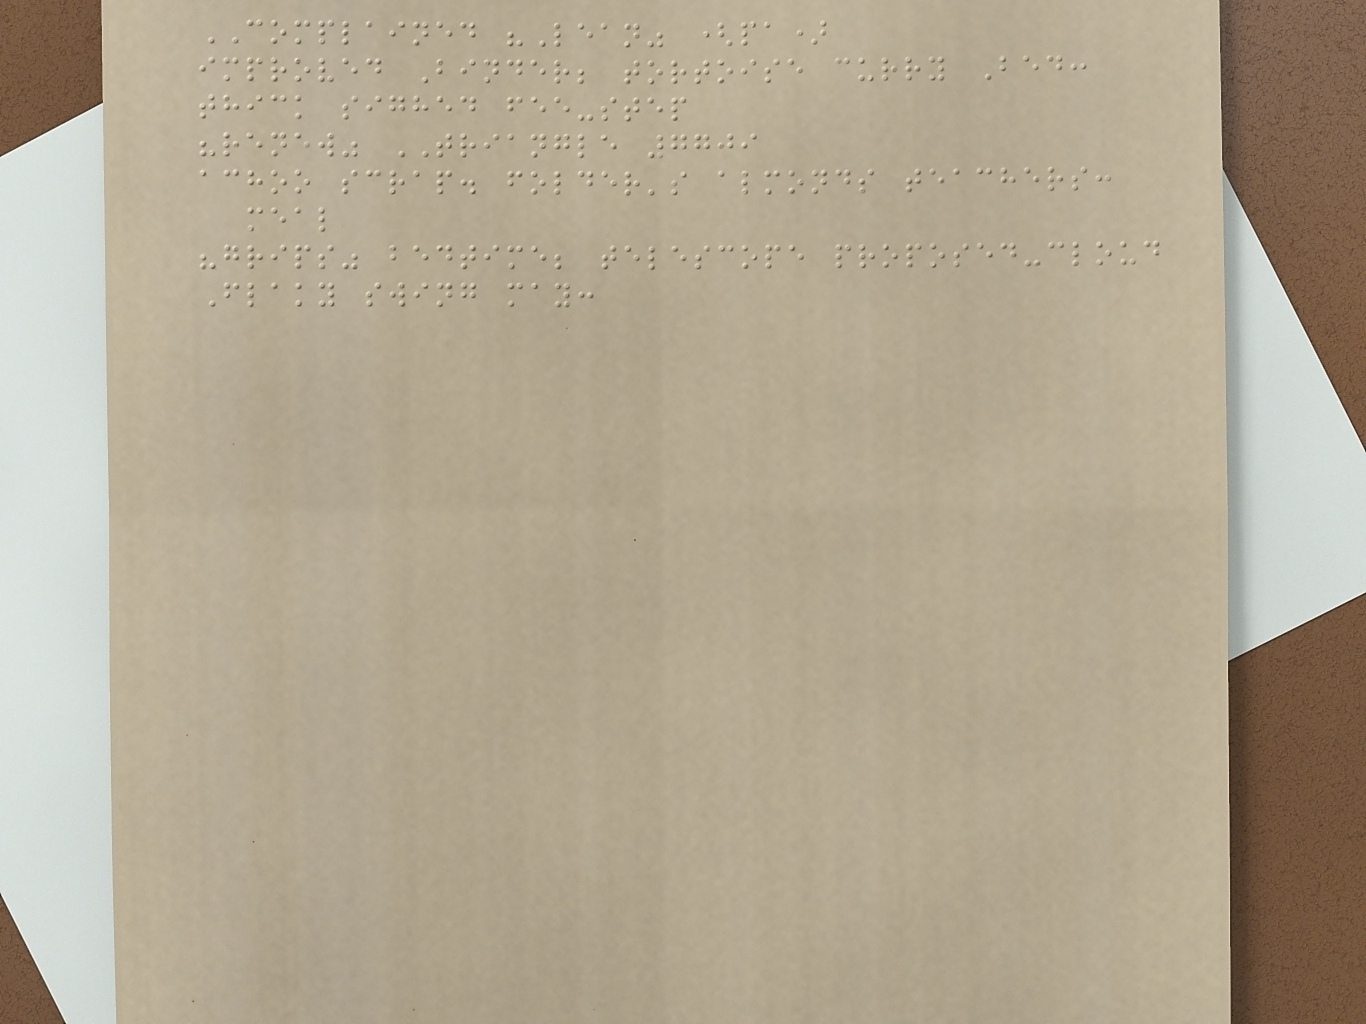COMPLAINED "Lean" (pa)
improved Binder; tortoise curry Bed:
thick sighed fee-step
"renew" TRIANGLE 7709
achoo scrap. folder's almonds teachers:
meal
"grips" bedtime; telescope proposed-cloud
Flaky swing may:
